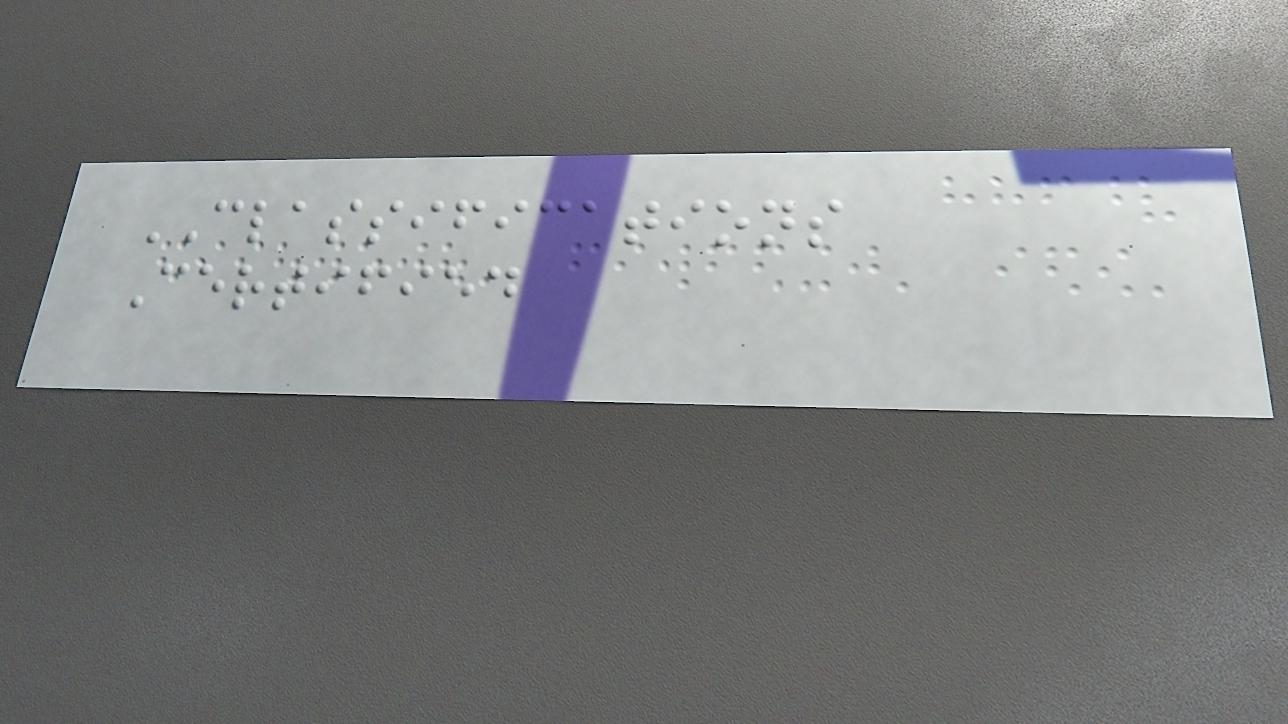CLASSIFICATIONS
Certified
